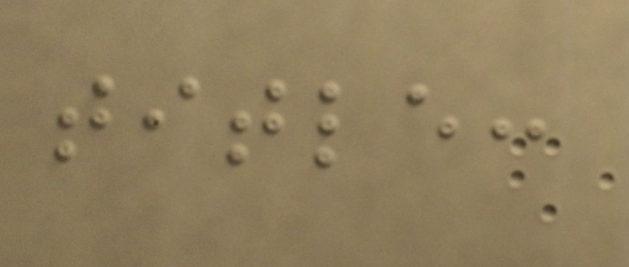title:
